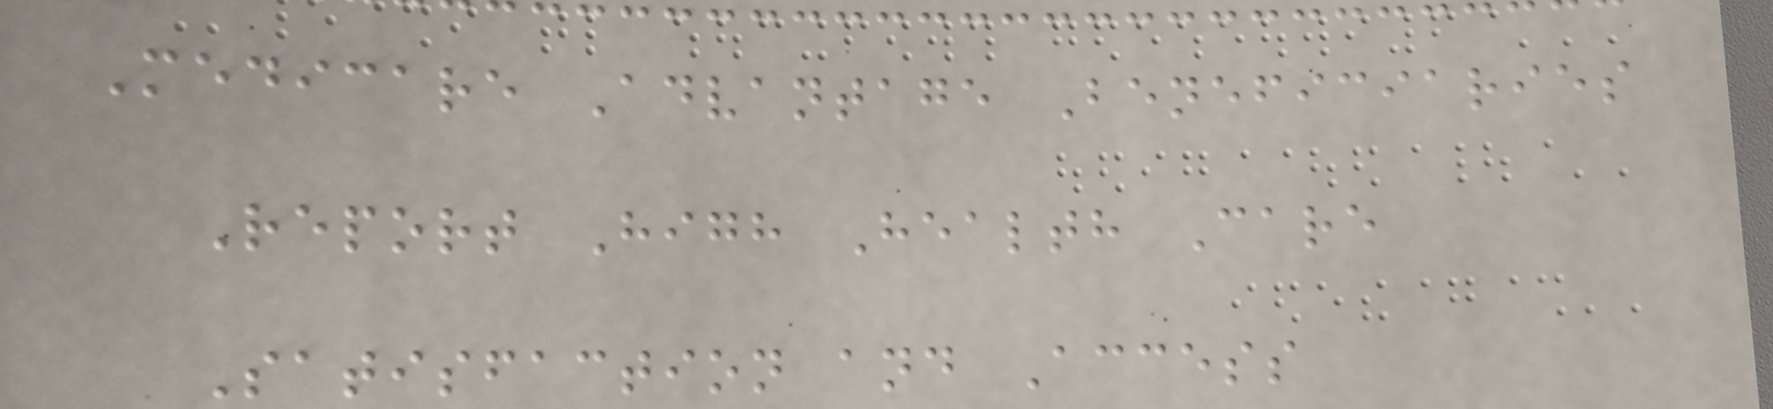Medicare Advantage Beneficiaries
Report High Health Care
Satisfaction and Access
